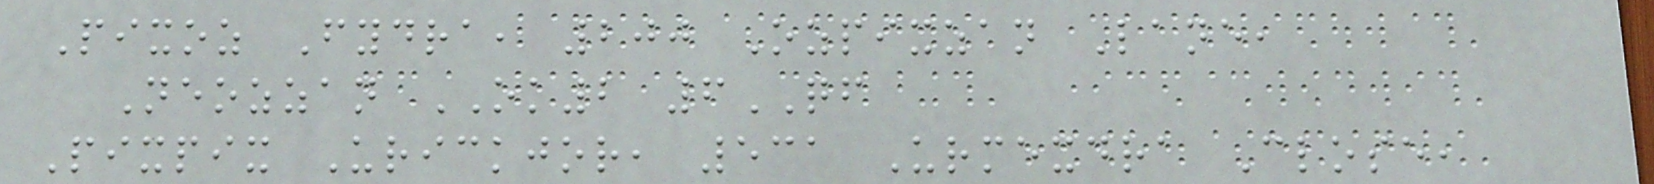Pixoz Fydra, 200 Ozpixzan Lane,
Neozzan OK2 6QF
Pixpix Urickjor, 531 Urmexdra Close,
